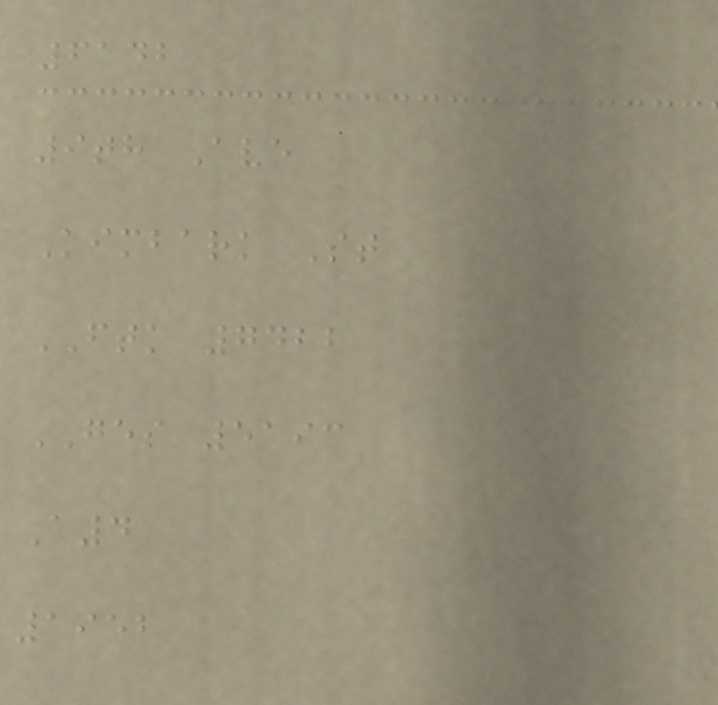6142
9th Ave
Kimbark St
FTK 7422
GES 5193
A4
1952
